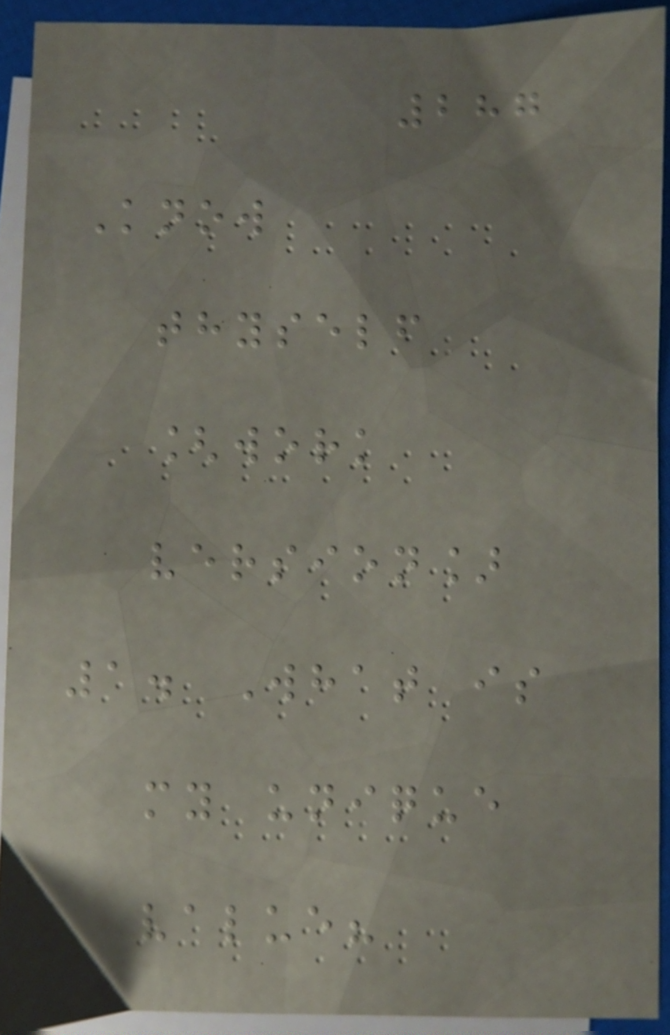287
Know
thyself
[work
version]
1. What is
my unique
value?
